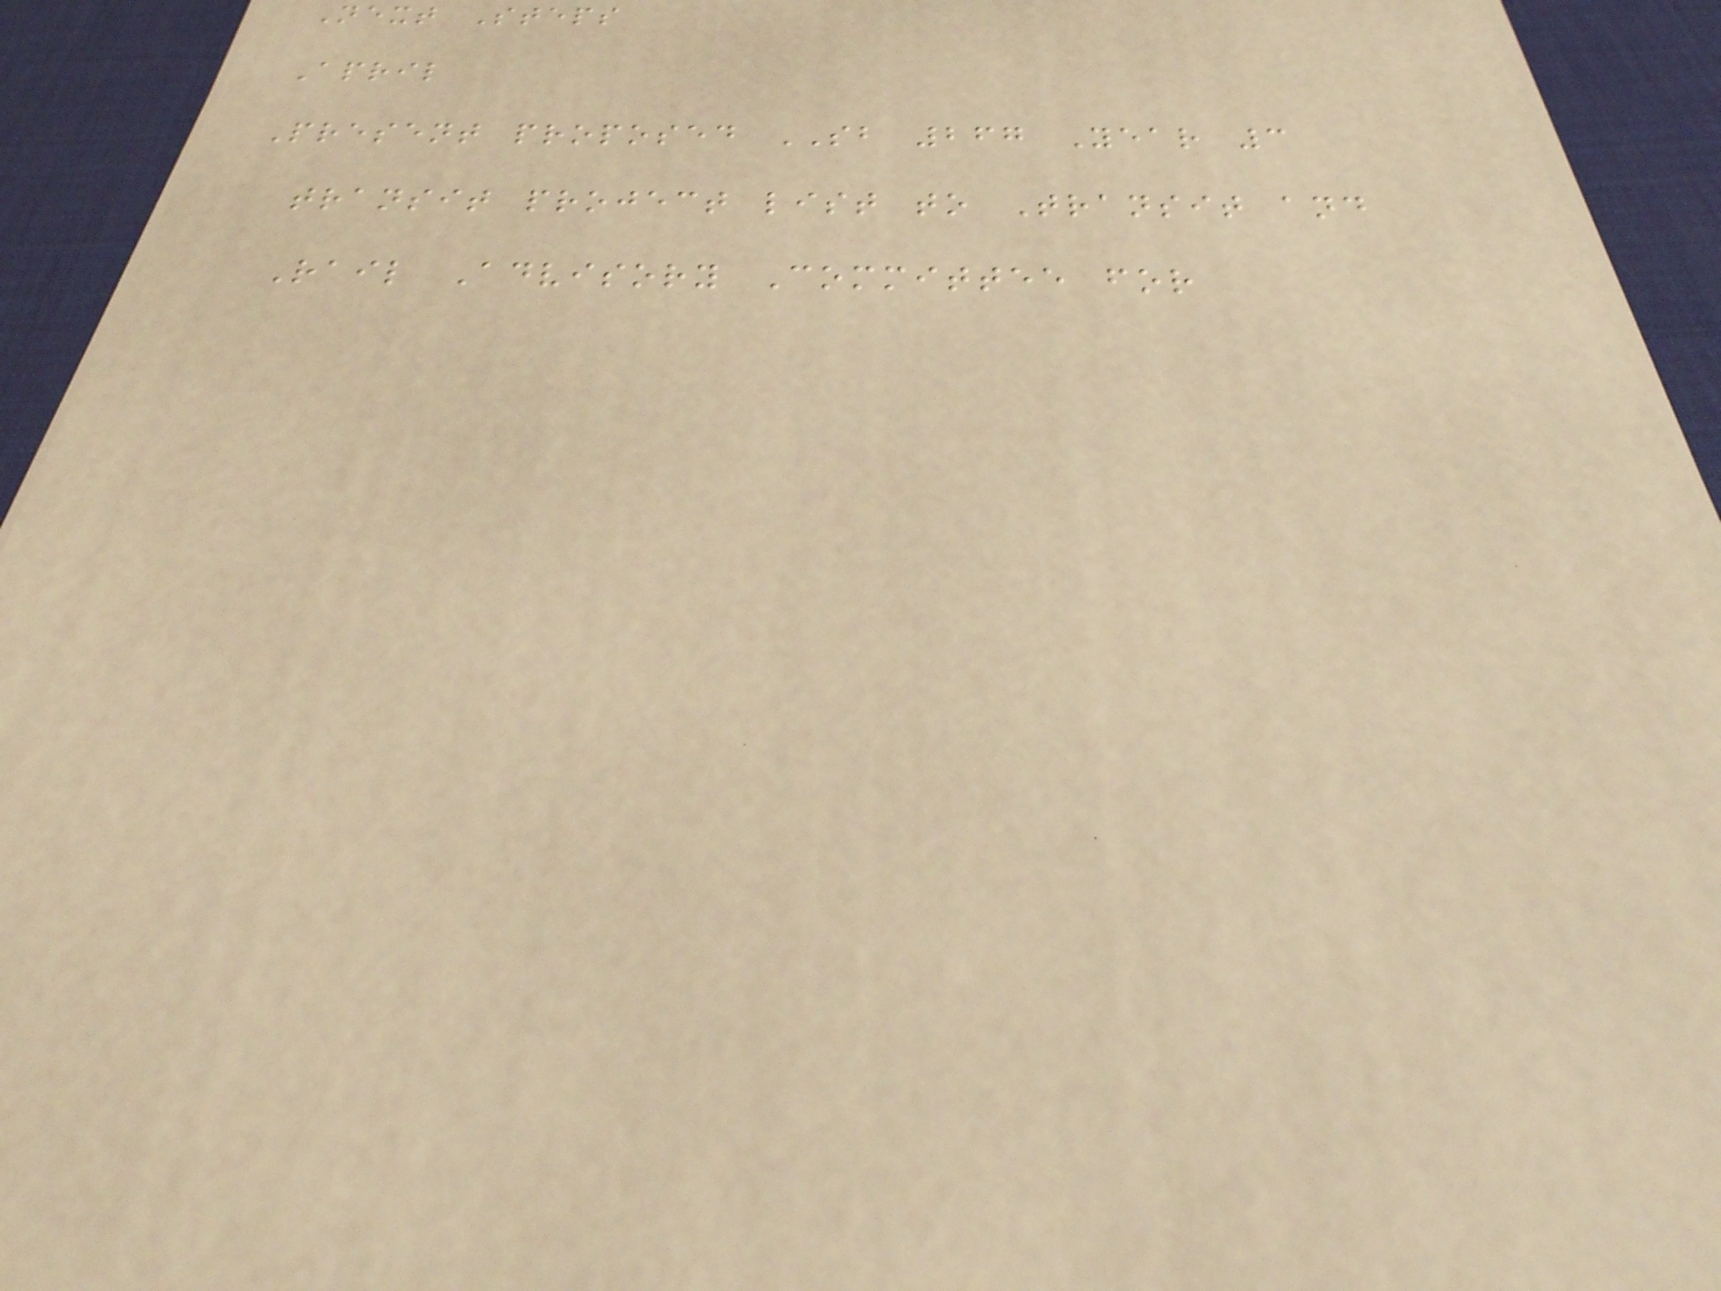Next Steps
April
Present proposed SB 267 Year 3
transit project list to Transit and
Rail Advisory Committee for
